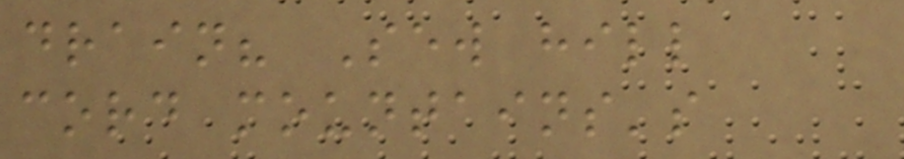drain? Sew hill
cord mountains's
